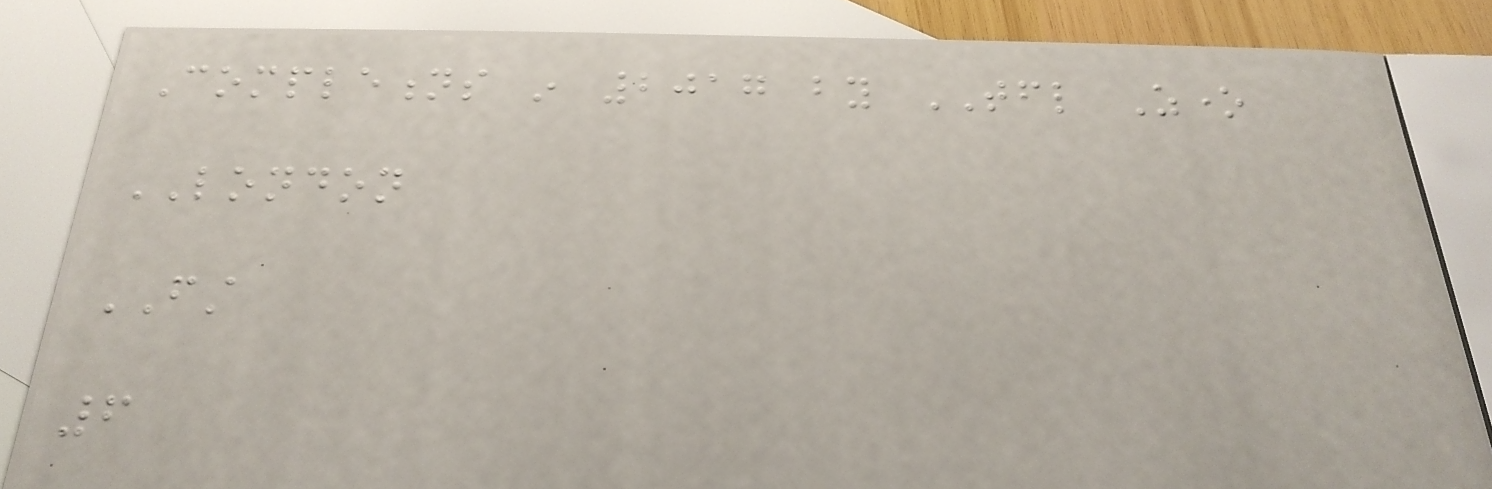Completions in 2017 by TFL Zone
LONDON
FIRST
6
